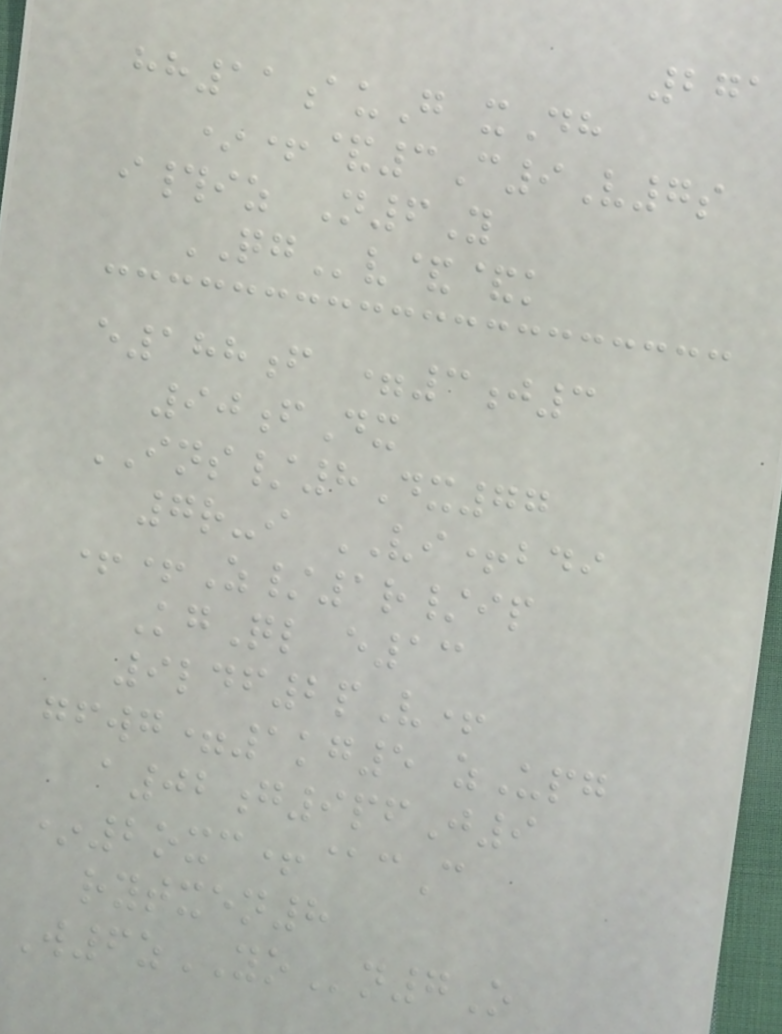271
hh11auG xDh
*+&3C9V7s
i#iz N6Y
QGv&&k
e188f =3j3
90fDx
INS/8Dx77
7r-i VI+bdi
++Z/1r/ip
KgQl e13
9ldf2pV+
gfwg=1kg5 zUpg
a02g9pfJ9
*2oxc+@cC
rytxen8
W6zYOn7O
